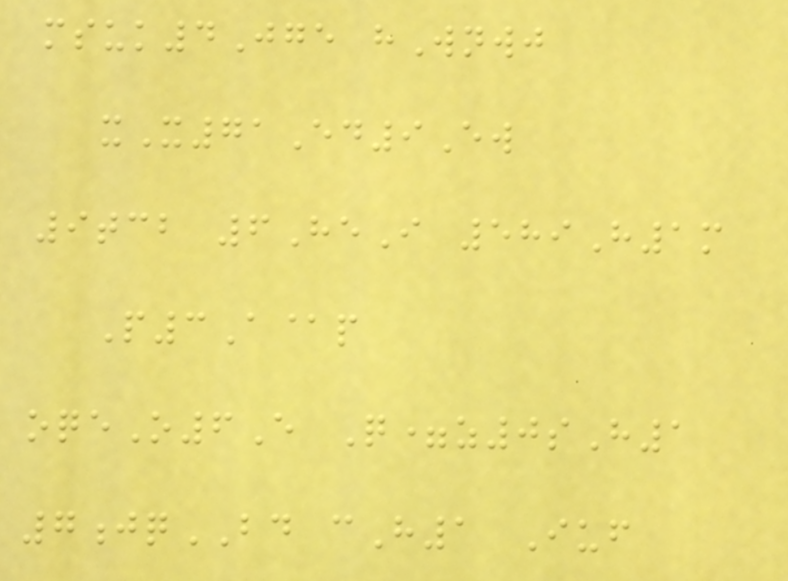msuk4Jge hWnwj
xX71Ed9Ew
9tcb 6HeI 589H1m
P3A@p
oqeO6E Q=z0sH1
7jqBD cH1 Iuf
